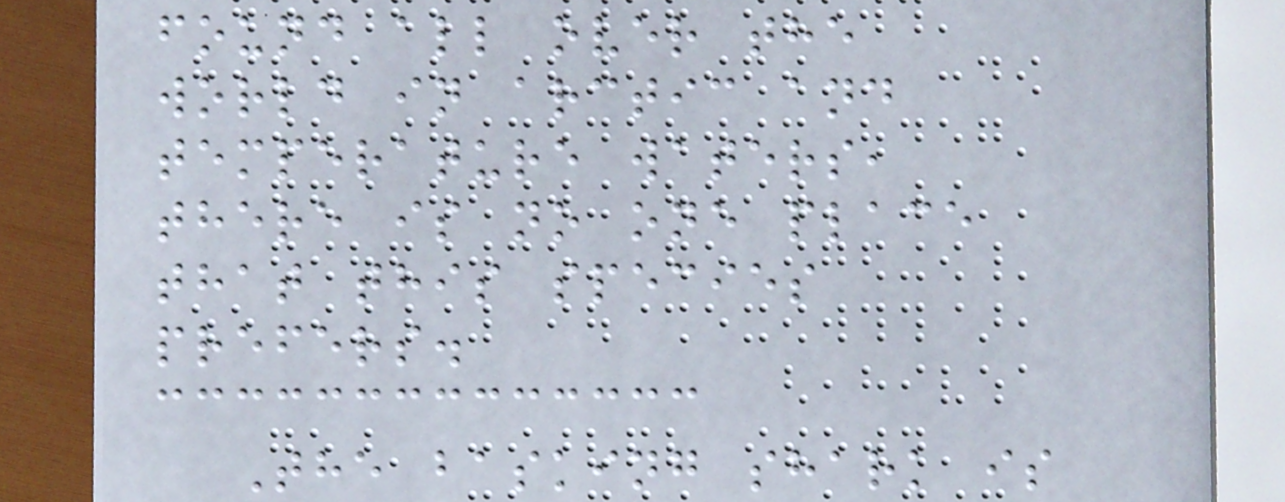found all over the
world in arctic and
temperature waters,
there is no one place
that this species
prefers.
The basking shark is
